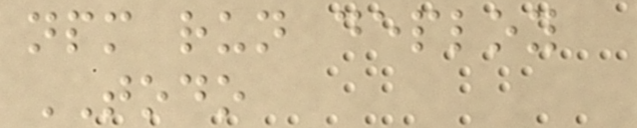npm run deploy
TODO
